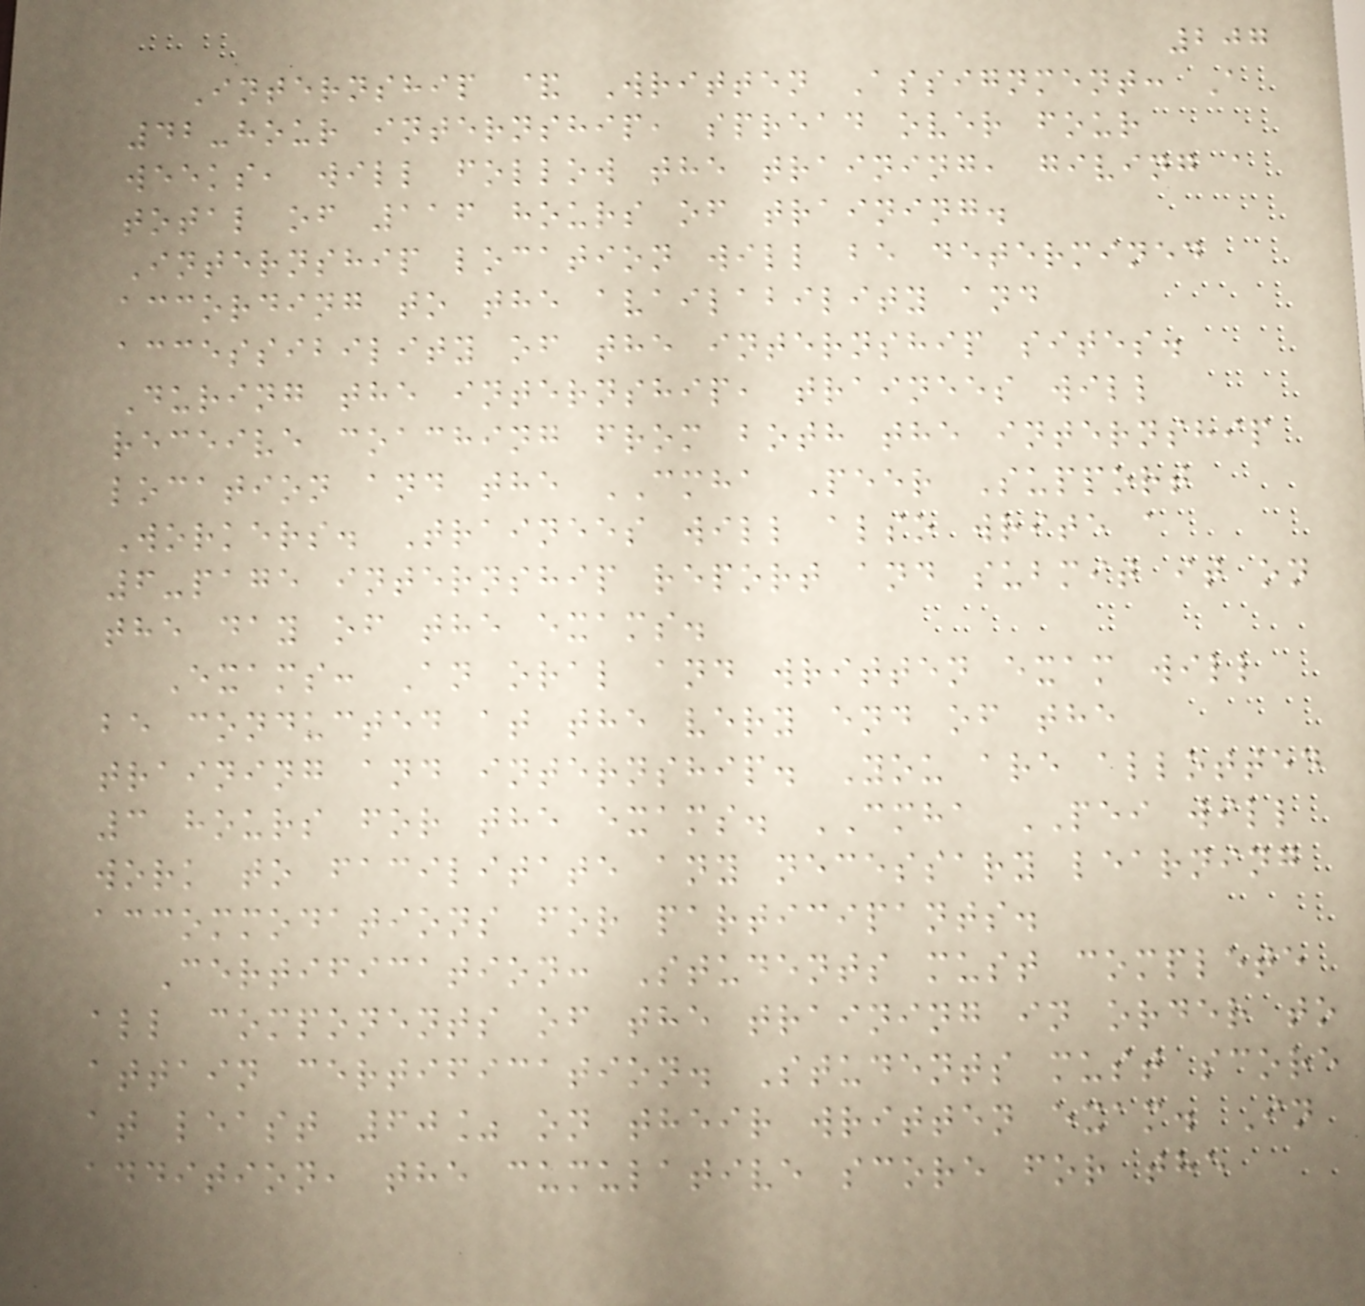207
Internship & Written Assignment: A
42-hour internship, spread over four
weeks, will follow the training, giving a
total of 116 hours of training.
Internship location will be determined
according to the availability and
accessibility of the internship sites.
During the internship, trainees will
receive coaching from both the internship
location and the CMHA Peer Support
Workers. Trainees will also write a
6-page internship report and submit it on
the day of the exams.
Exams: An oral and written exam will
be conducted at the very end of the
training and internship. You are allotted
3 hours for the exams. CMHA PEI will
work to facilitate any necessary learning
accommodations for participants.
Certification: Students must complete
all components of the training in order to
attain certification. Students must score
at least 60% on their written exam. In
addition, the cumulative score for the
